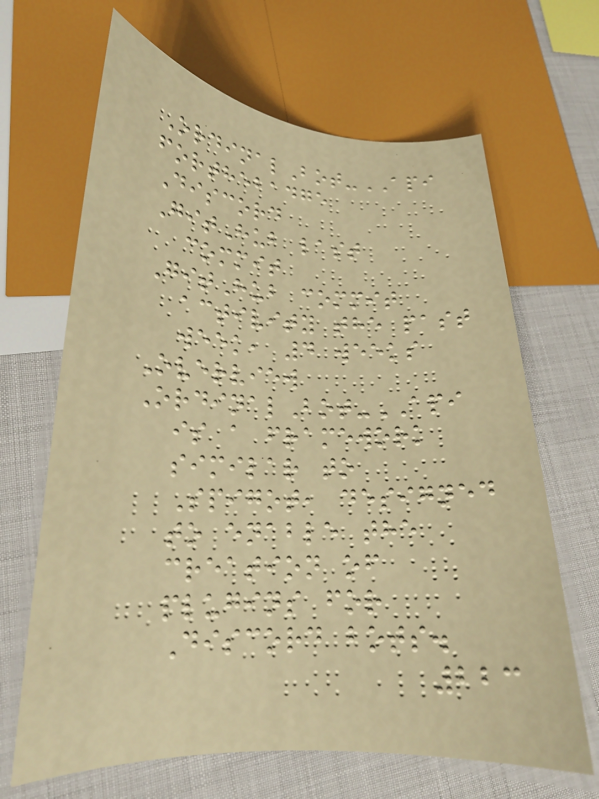OrdinalBot-API
forthebadge
Discord
GitHub last
commit
GitHub commit
activity the past
week, 4 weeks
Overview
OrdinalBot-API
is a framework
similar to
Spigot, designed
to enable the
creation of
plugins for
Discord bots.
223
